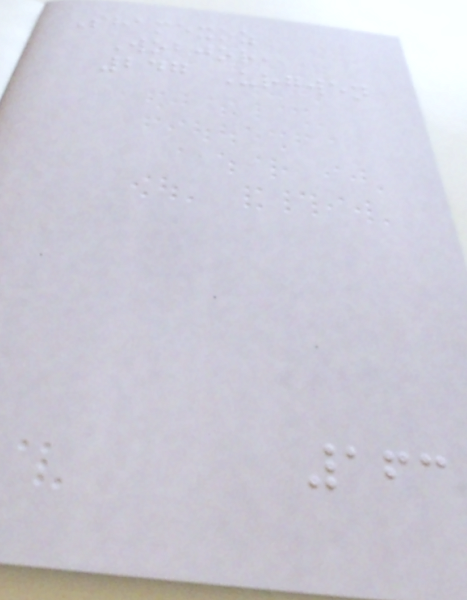Shamexoz
Wobjor,
247 Urgwen
163
